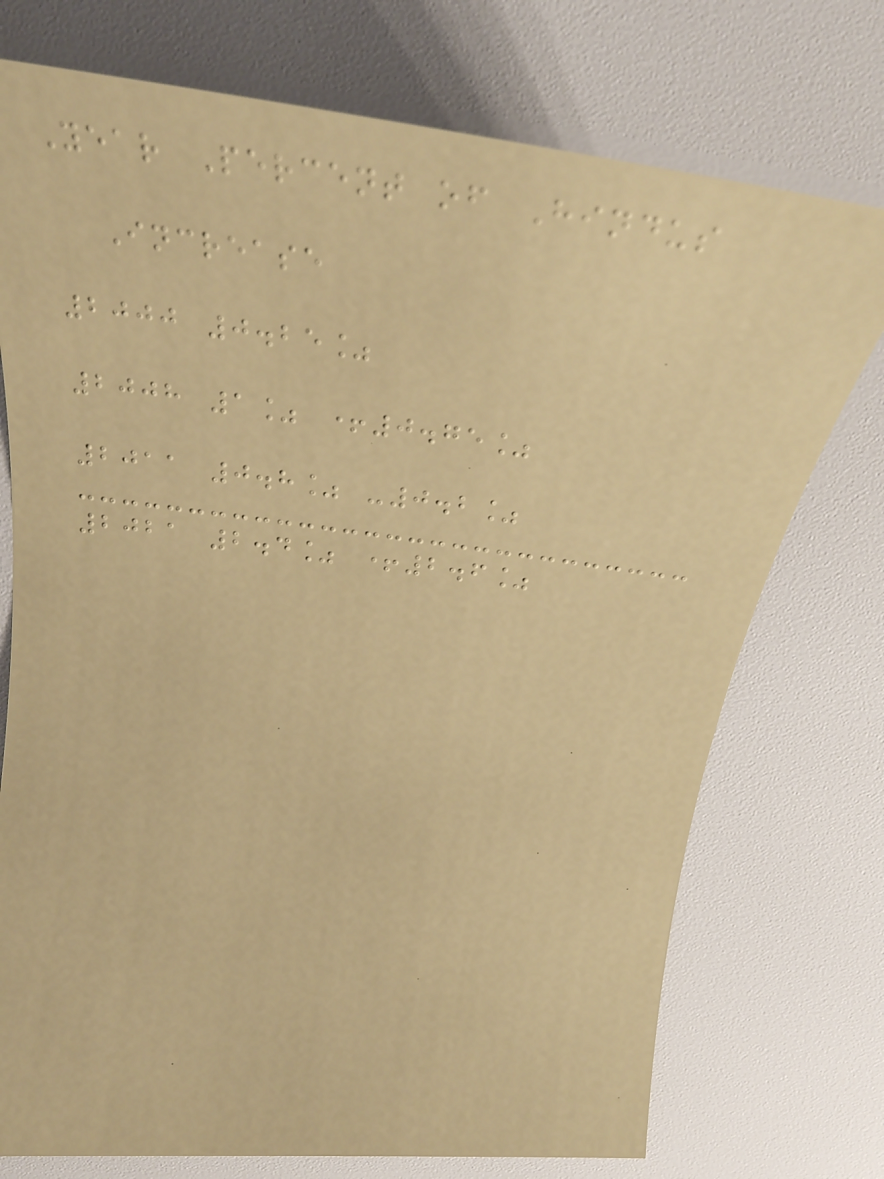Year Percent of Hindus
Increase
2000 0.25%
2008 1% +0.75%
2011 0.8% -0.2%
2021 2.4% +2.6%
